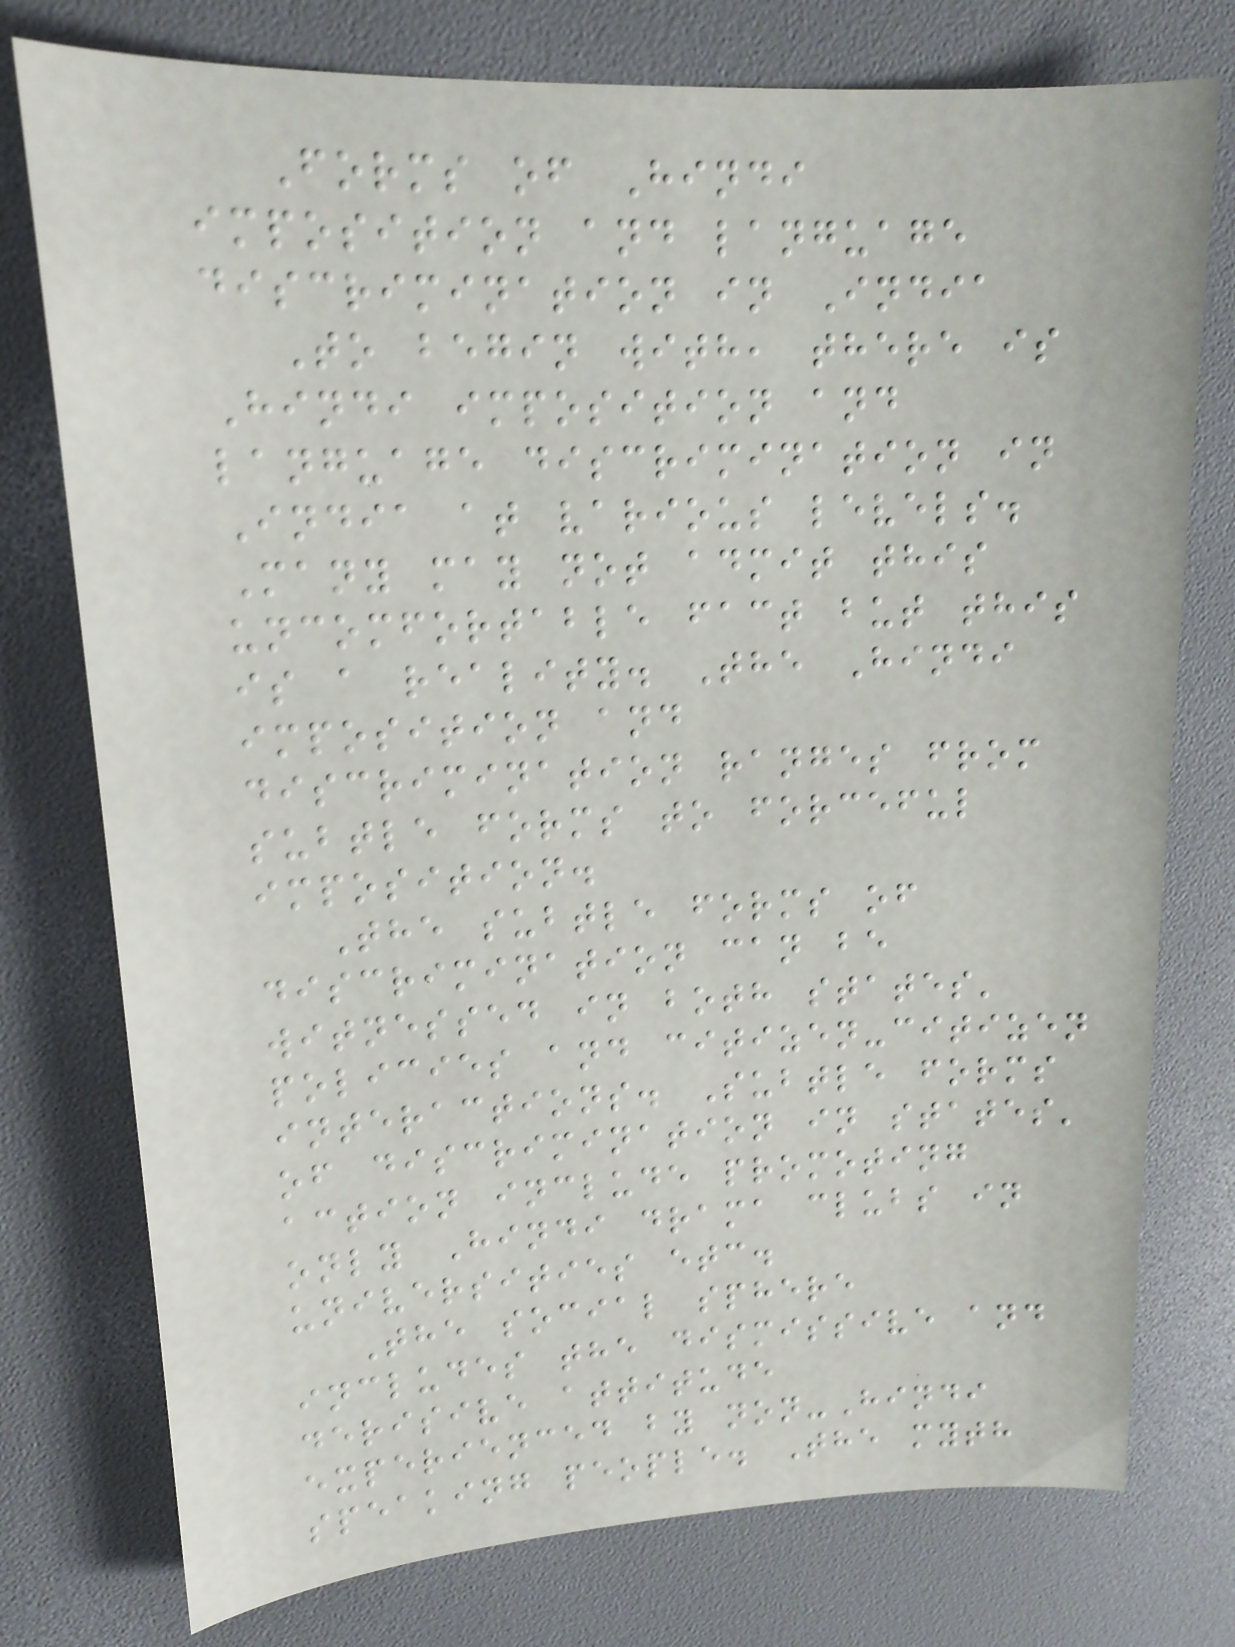Forms of Hindi
imposition and language
discrimination in India
To begin with, there is
Hindi imposition and
language discrimination in
India at various levels.
Many may not admit this
uncomfortable fact but this
is a reality. The Hindi
imposition and
discrimination ranges from
subtle forms to forceful
imposition.
The subtle forms of
discrimination can be
witnessed in both states'
policies and citizen-citizen
interactions. Subtle forms
of discrimination in states'
action include promoting
only Hindi drama clubs in
universities etc.
The social sphere
includes the dismissive and
derisive attitude
experienced by non-Hindi
speaking people. The myth
